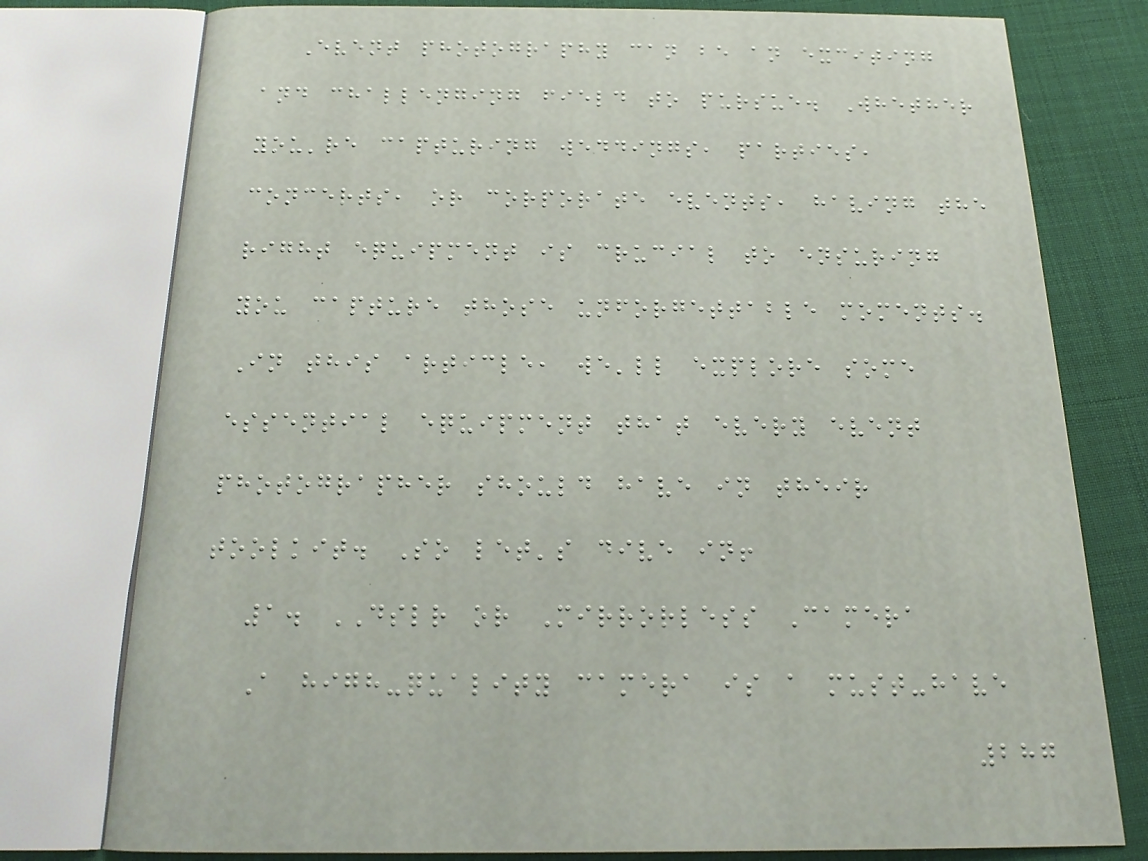Event photography can be an exciting
and challenging field to pursue. Whether
you're capturing weddings, parties,
concerts, or corporate events, having the
right equipment is crucial to ensuring
you capture those unforgettable moments.
In this article, we'll explore some
essential equipment that every event
photographer should have in their
toolkit. So let's dive in!
1. DSLR or Mirrorless Camera
A high-quality camera is a must-have
287
